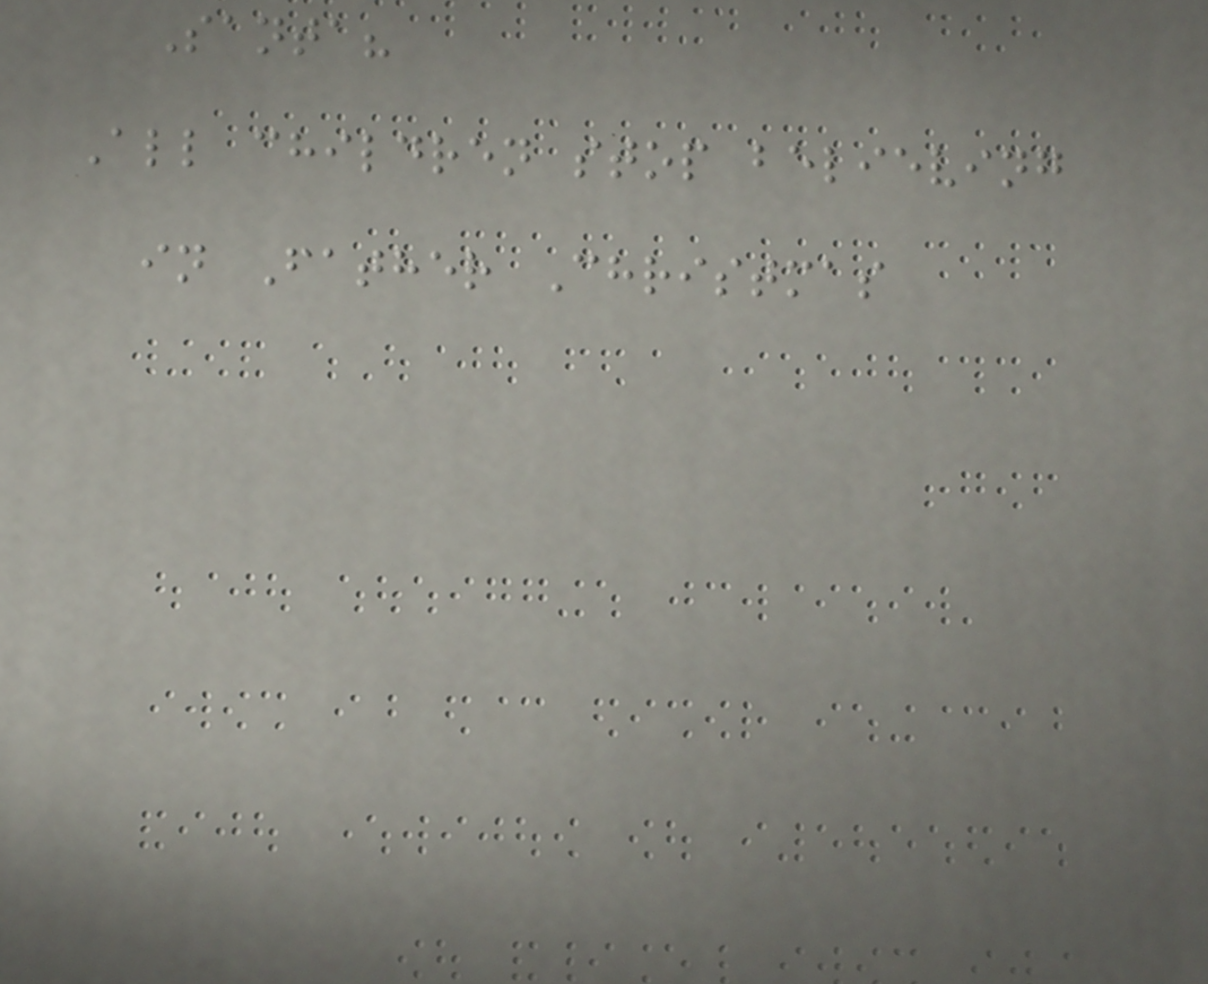Santa?
All children stop believing
in Father Christmas
